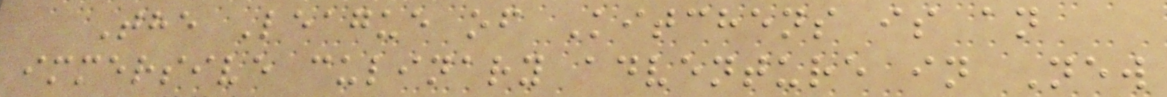The League of Kitchens is an
immersive culinary adventure in New
